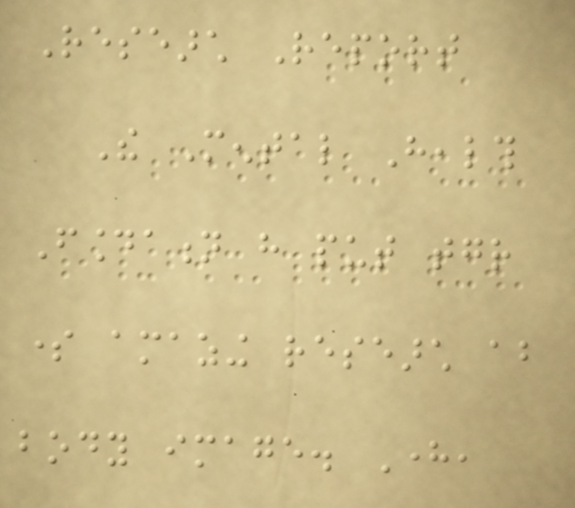Research Report
The Mental Health
Foundation have put together
some amazing research about
body image. Here,
